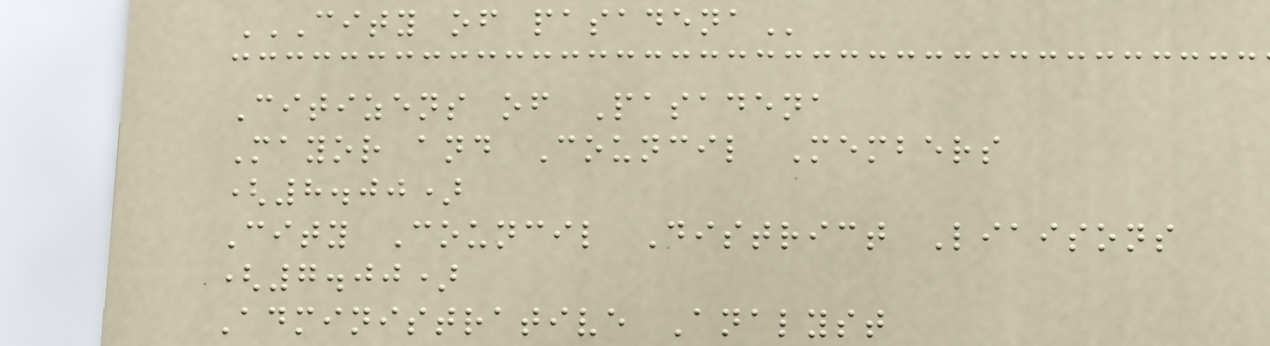CITY OF PASADENA
Citizens of Pasadena
Mayor and Council Members
(8.00)
City Council District Liaisons
(7.00)
Administrative Analyst
